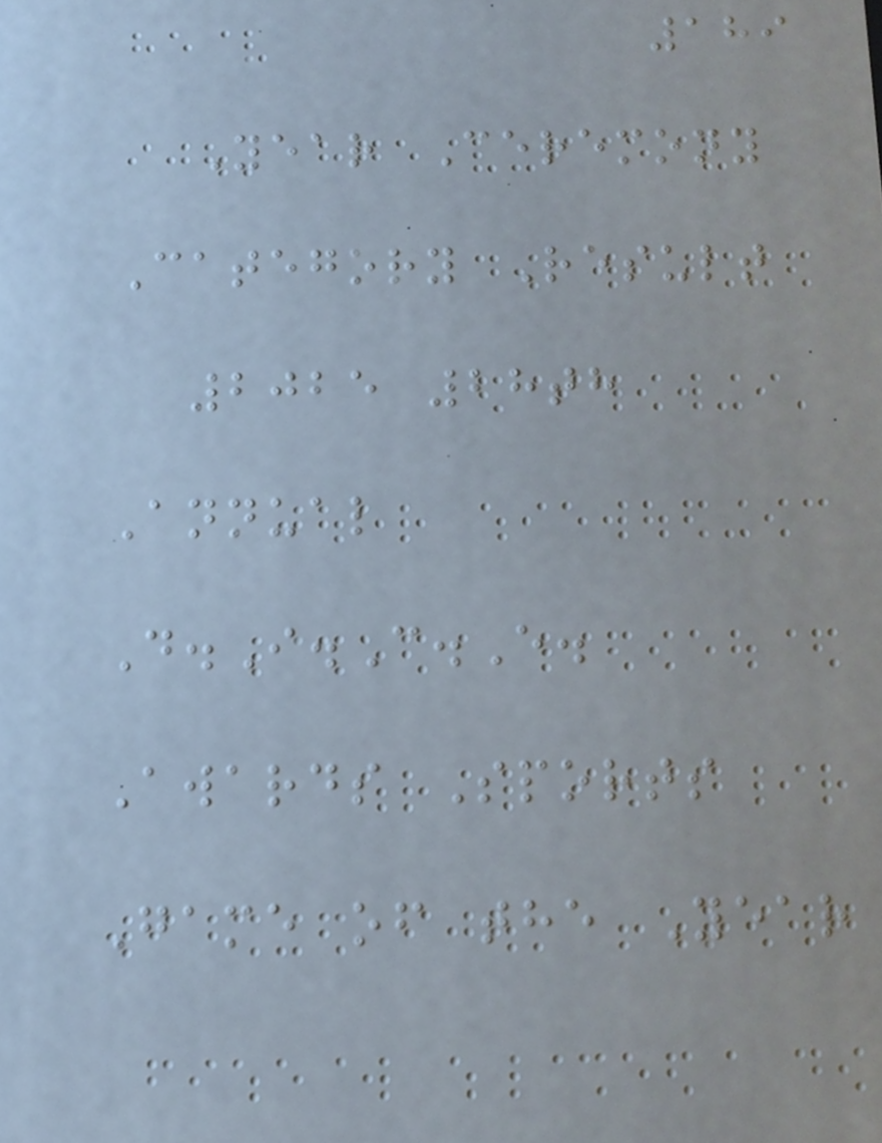189
Year Ceremony
Category Result
2025 28th
Annual
D.I.C.E.
Awards Sports
Game of the Year
